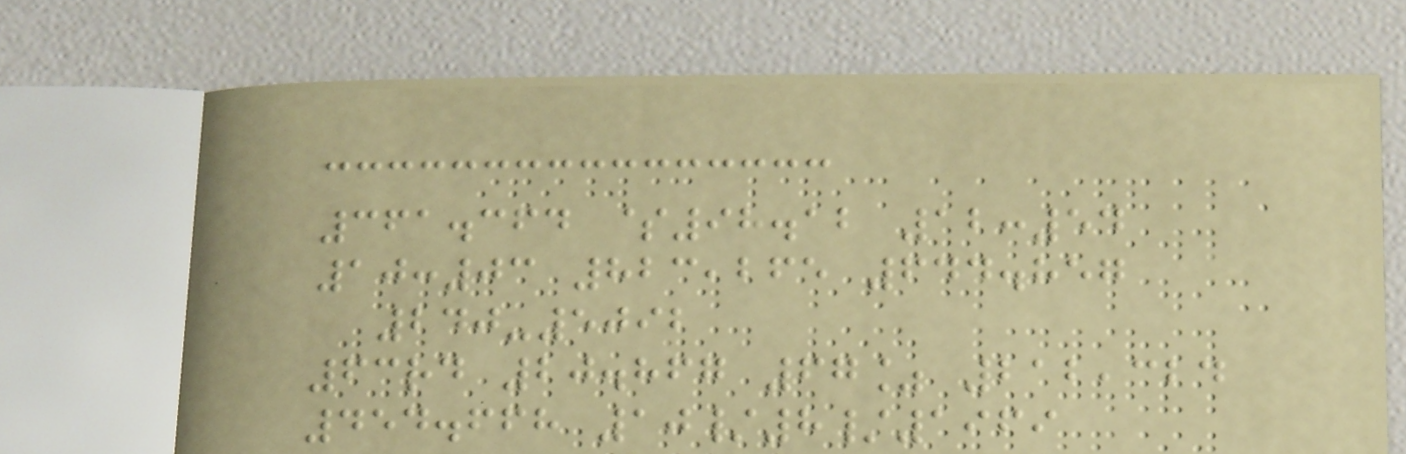361.364 $98.12 12:54
10:03 823,265 644.857
240-5092
63rd 20.867 67% 212,324
454.668 10/8/1969
